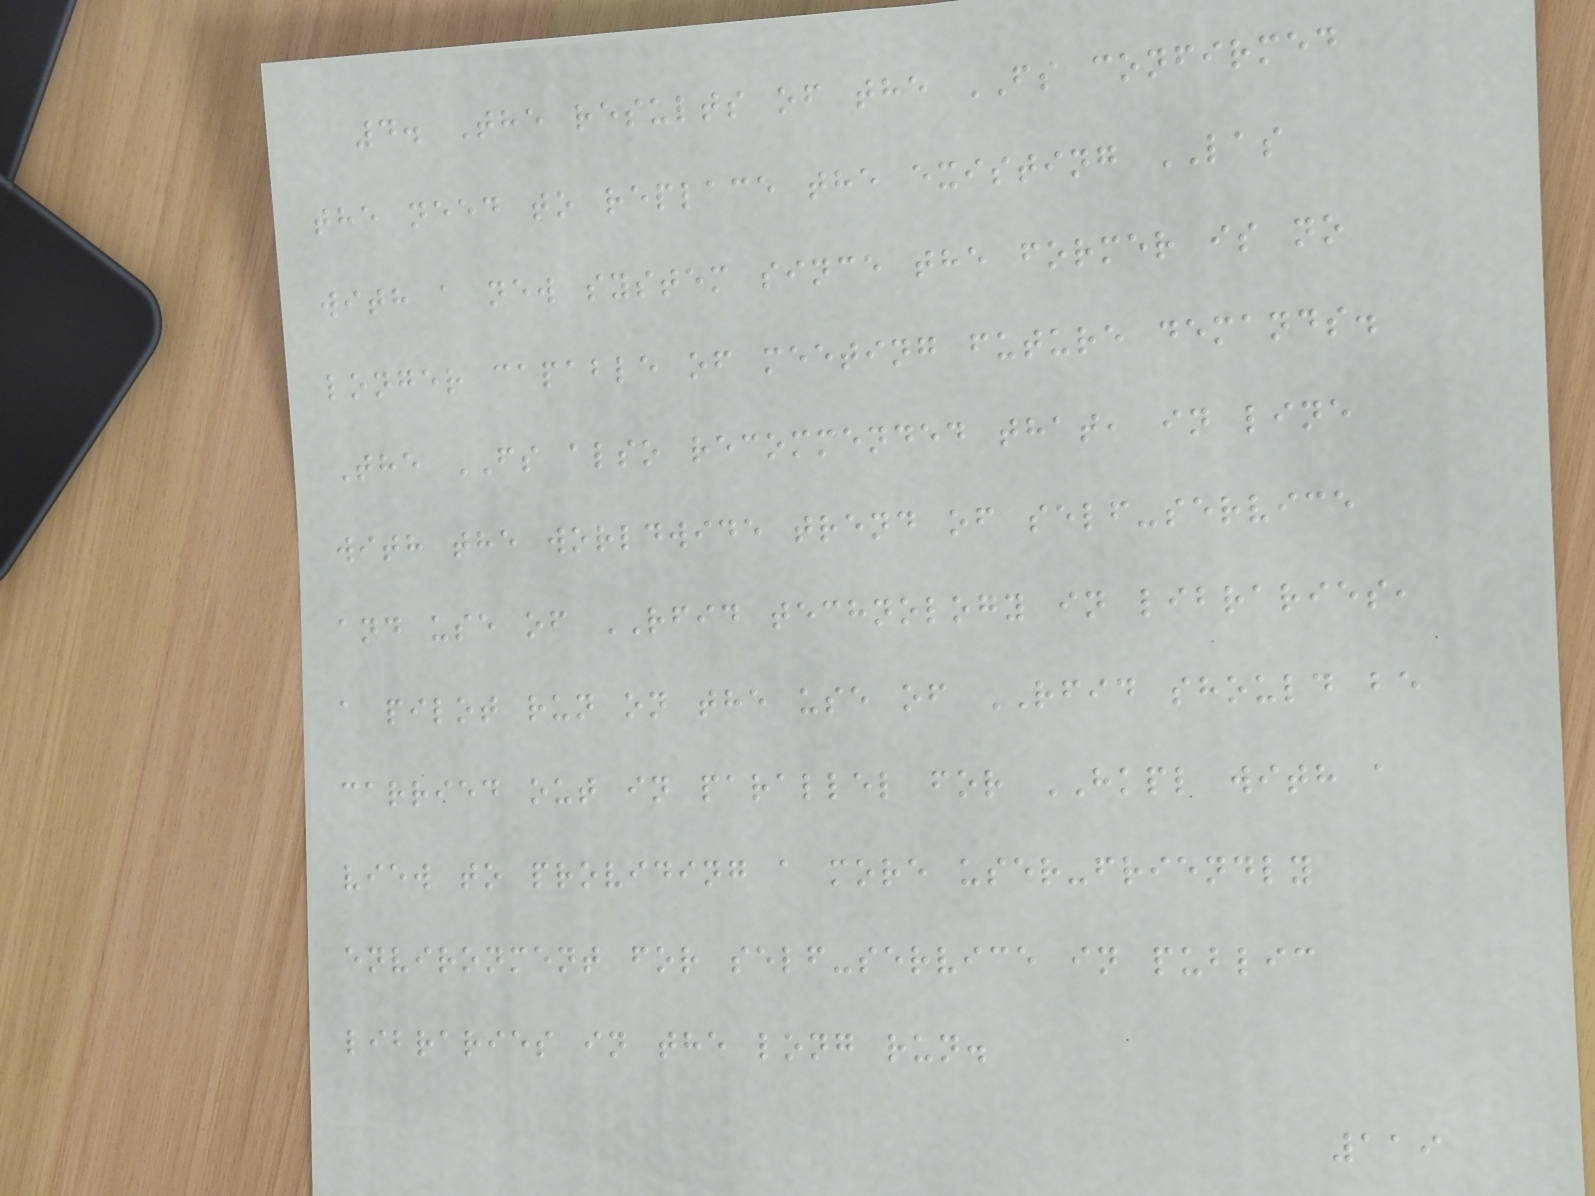4. The results of the FS confirmed
the need to replace the existing LAS
with a new system since the former is no
longer capable of meeting future demands.
The FS also recommended that, in line
with the worldwide trend of self-service
and use of RFID technology in libraries,
a pilot run on the use of RFID should be
carried out in parallel for HKPL with a
view to providing a more user-friendly
environment for self-service in public
libraries in the long run.
119
